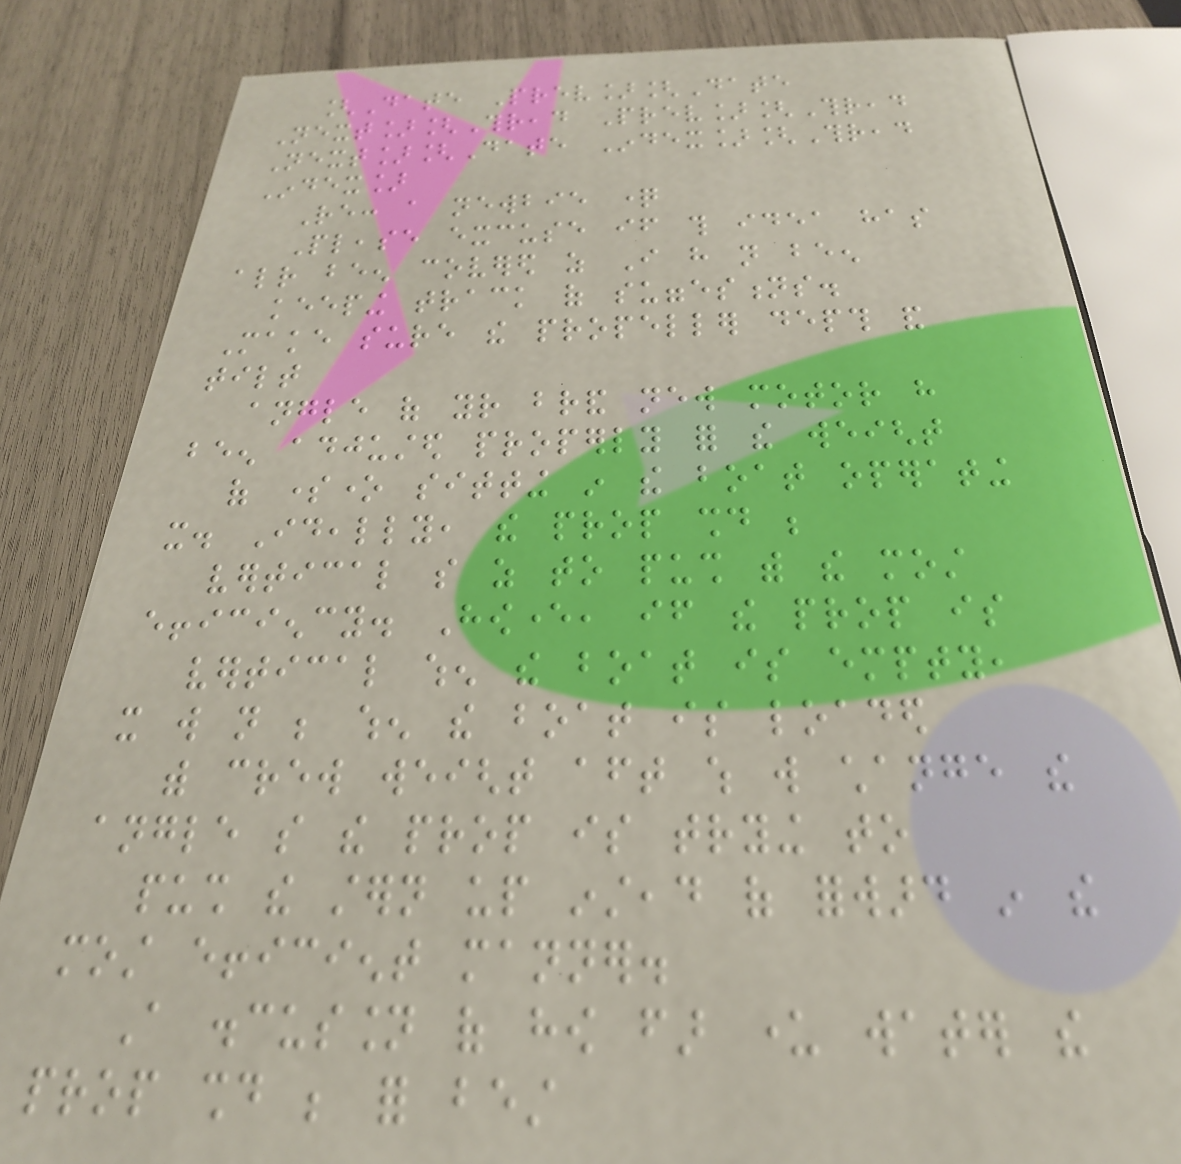[Date Prev][Date
Next][Thread Prev][Thread
Next][Date Index][Thread
Index]
Re: a newbie question
Please excuse if this idea has
already been covered as I have not been
keeping track of suggestions.
Make sure the propeller depth and
tilt
angle of your brand new motor have
been adjusted properly for the weight
of someone sitting in the boat operating
it. Ideally, the prop should be
vertical so as to push with the most
efficiency. However, if the prop is
vertical when the boat is empty,
it will not be when the boat is loaded
with crew weight aft which will change the
angle so the prop is trying to
push the stern up instead of forward in the
most efficient manner.
A discussion of how far under water the
prop should be for best
